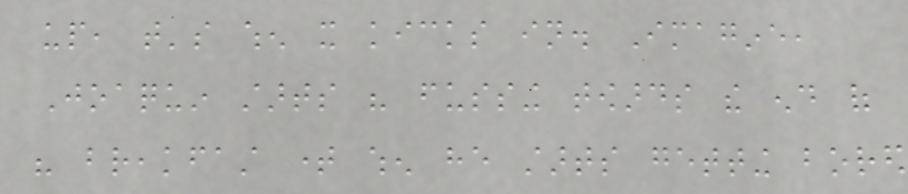up, that's when it kicks in. Imagine,
Joaquin starts his fussing towards the end of
his breakfast time when he starts getting bored
